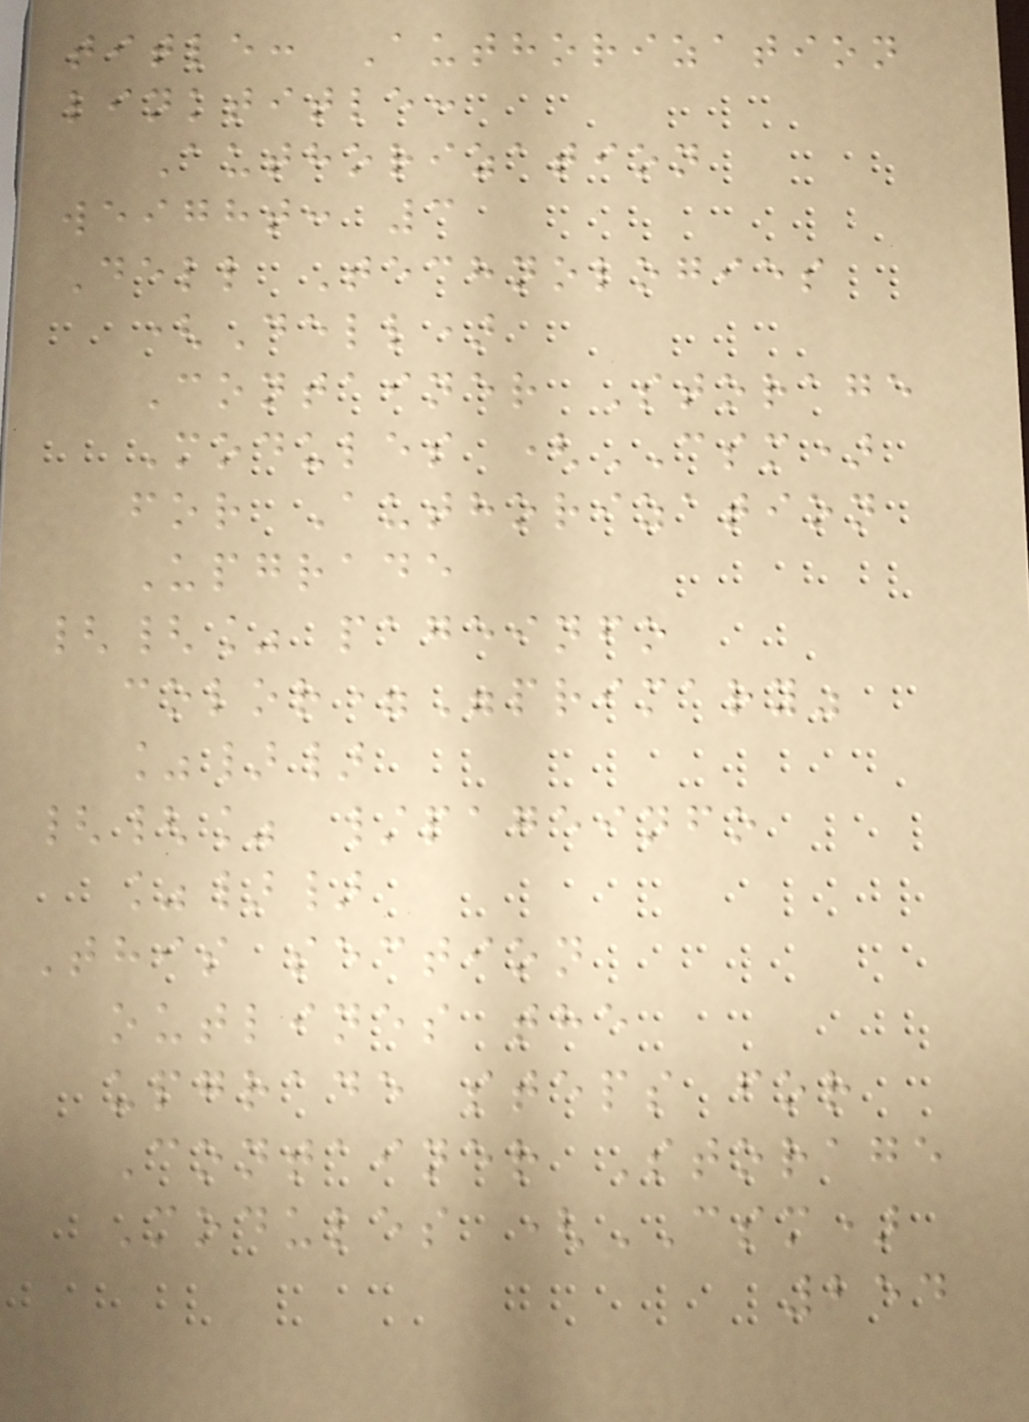title: Authorization
linktitle:
Authorization
weight: 3
Dell Technologies
(Dell)
Container Storage
Modules (CSM)
for Authorization
Upgrade
{{% pageinfo
color="primary"
%}}
{{% /pageinfo
%}}
This section
outlines the
upgrade steps for
Container Storage
Modules (CSM)
254
